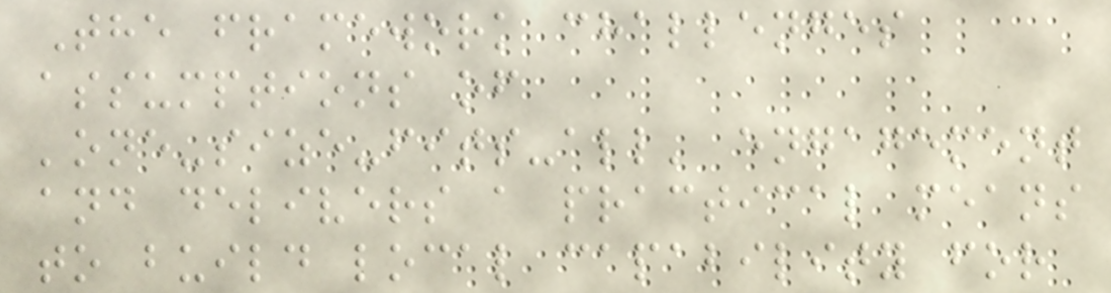The framework challenges
assumptions of
'one-size-fits-all' engagement
and delivers a practical means
to build local capability for
